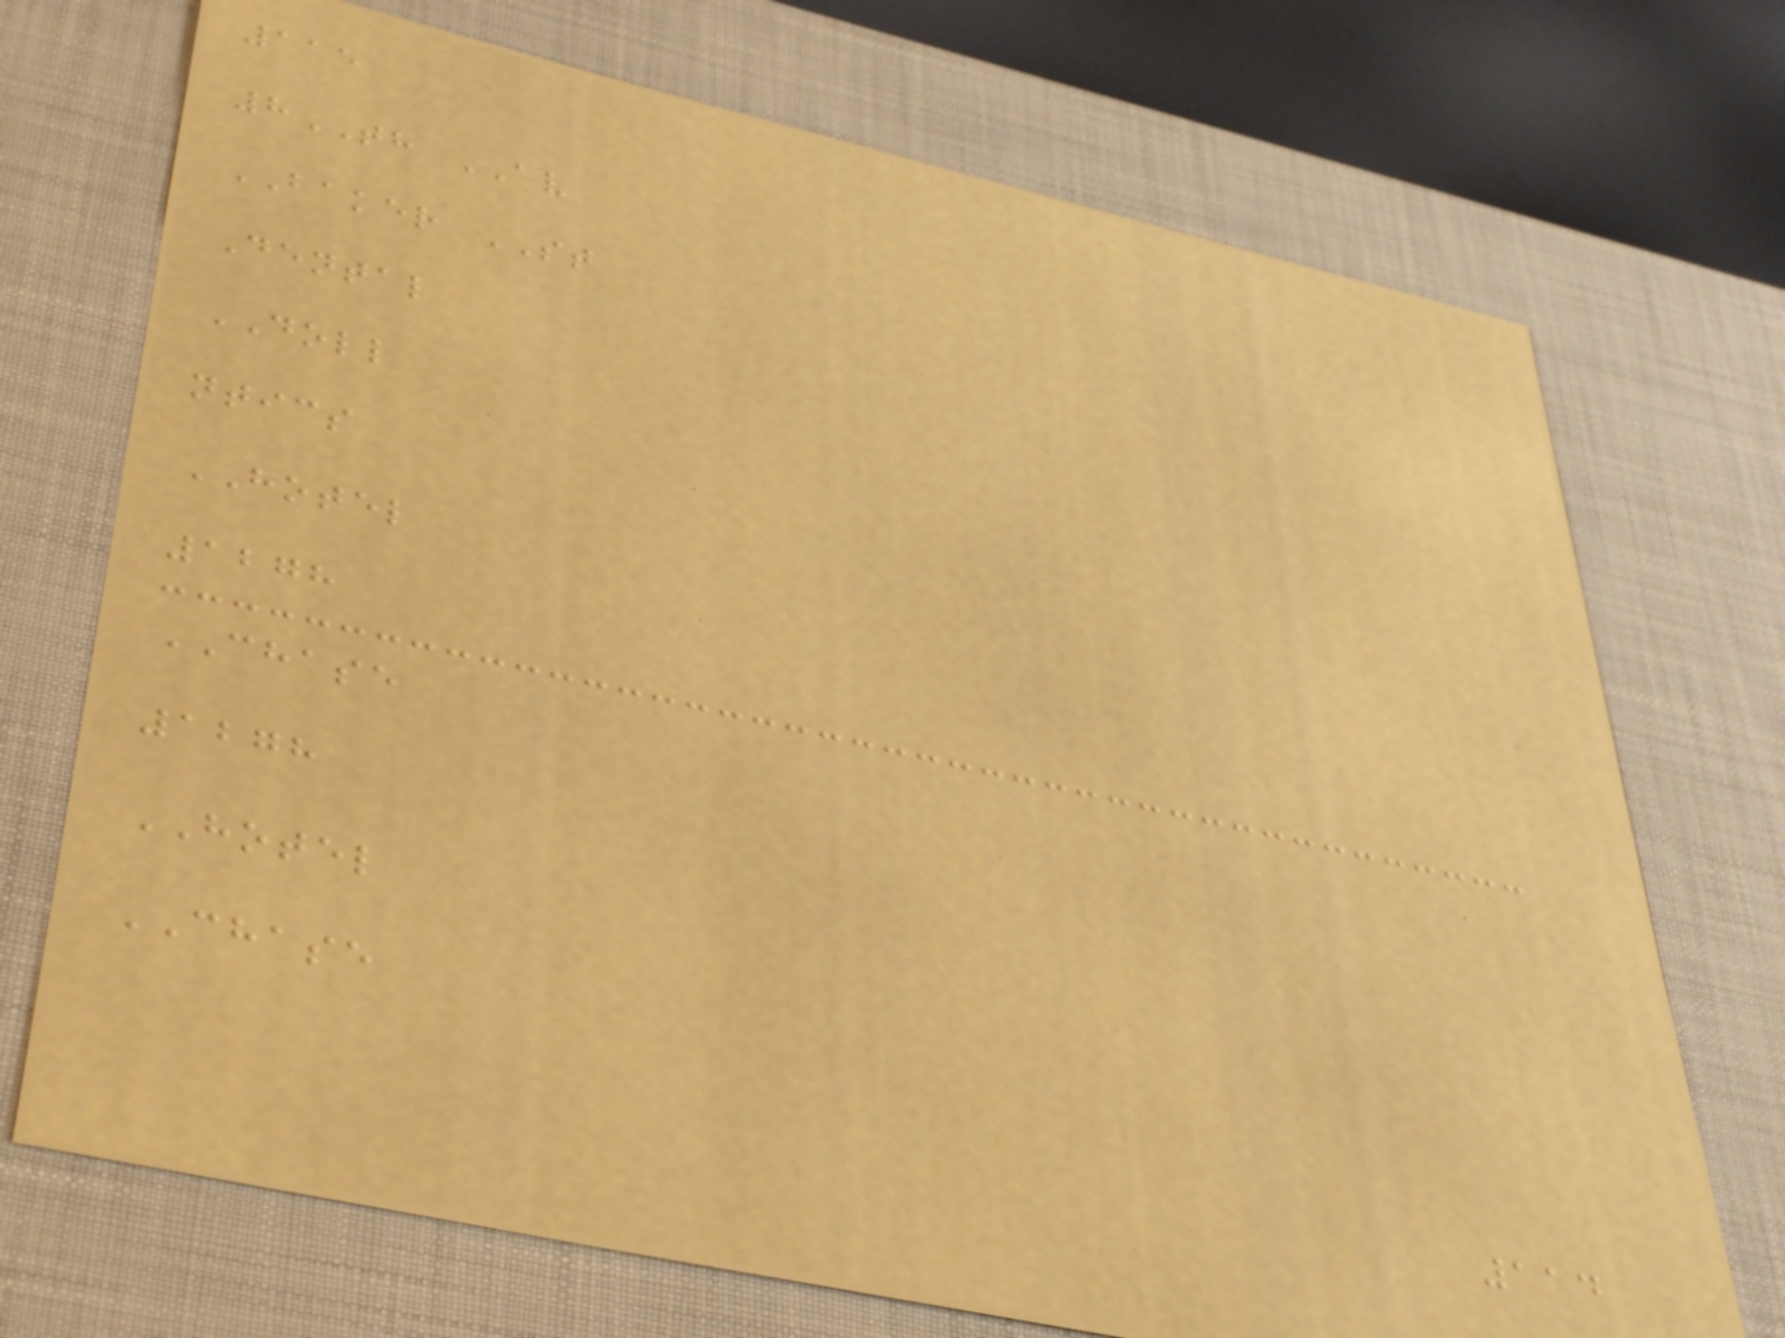115
8TH AV
BAKER ST
Dental
DOLL
ntics
HOTEL
1278
CHASE
1278
HOTEL
CHASE
114
